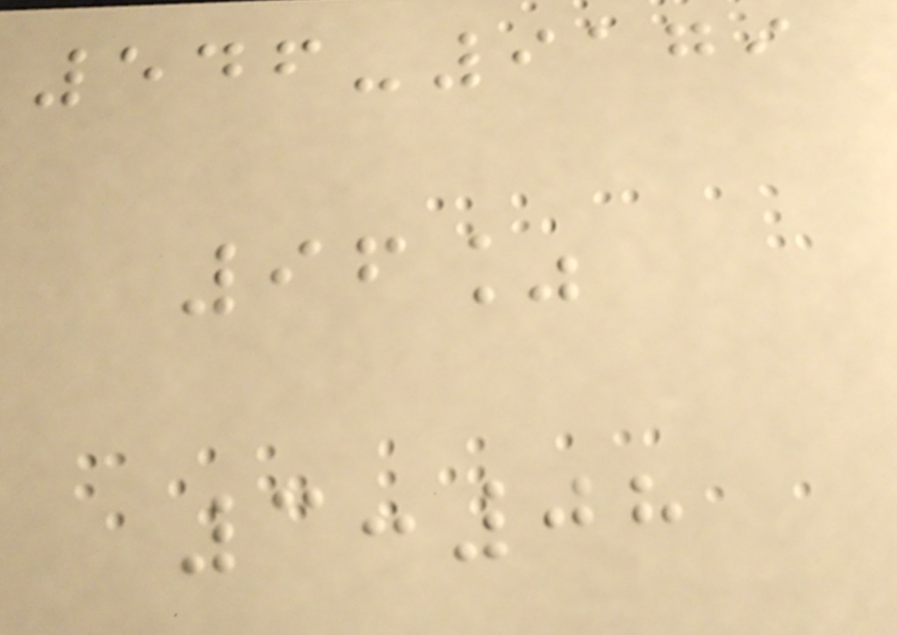546-9179
96%
3:08
